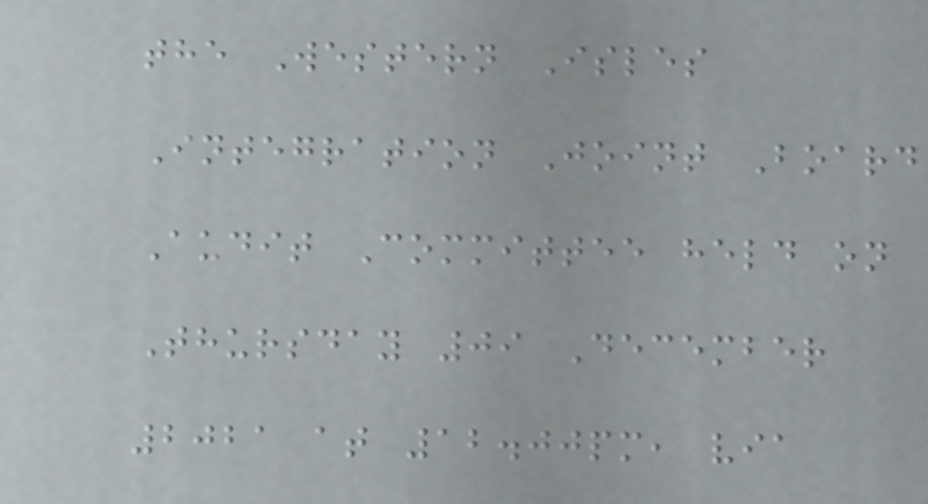the Western Isles
Integration Joint Board
Audit Committee held on
Thursday 09 December
2021 at 12.00pm, via
